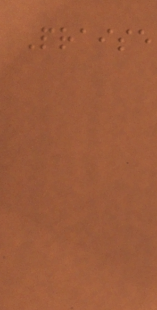Praise
